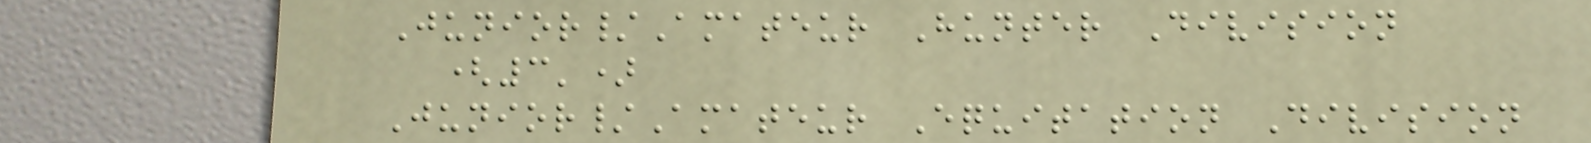Junior/Amateur Hunter Division
(3')
Junior/Amateur Equitation Division
